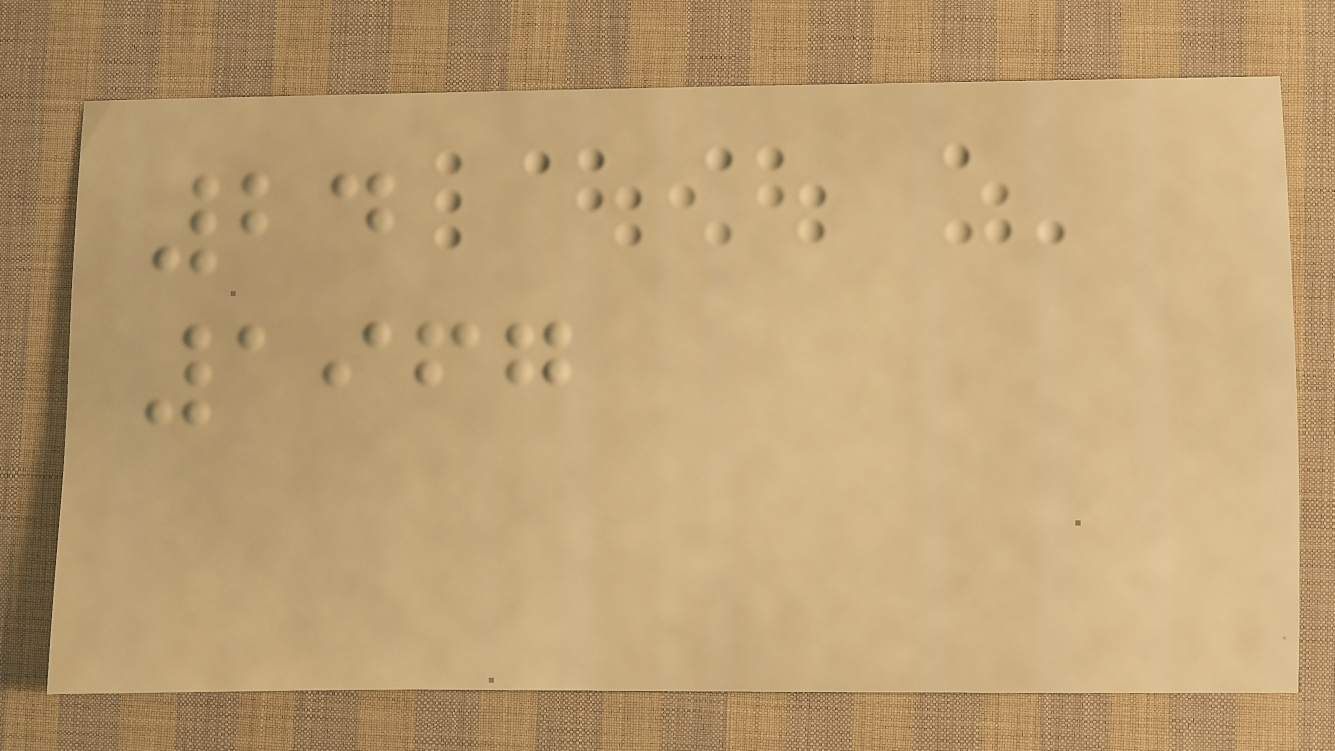24
1967
